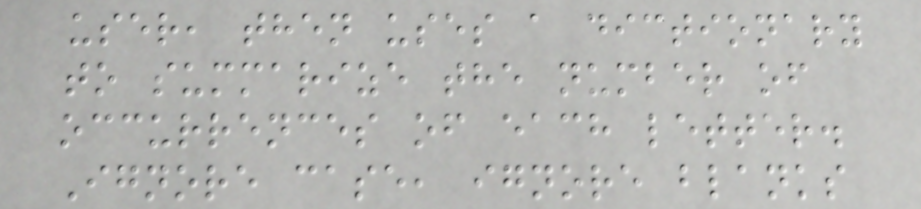user, then uses a dictionary
to summarize the number of
occurrences of each letter.
Ignore case, ignore blanks
